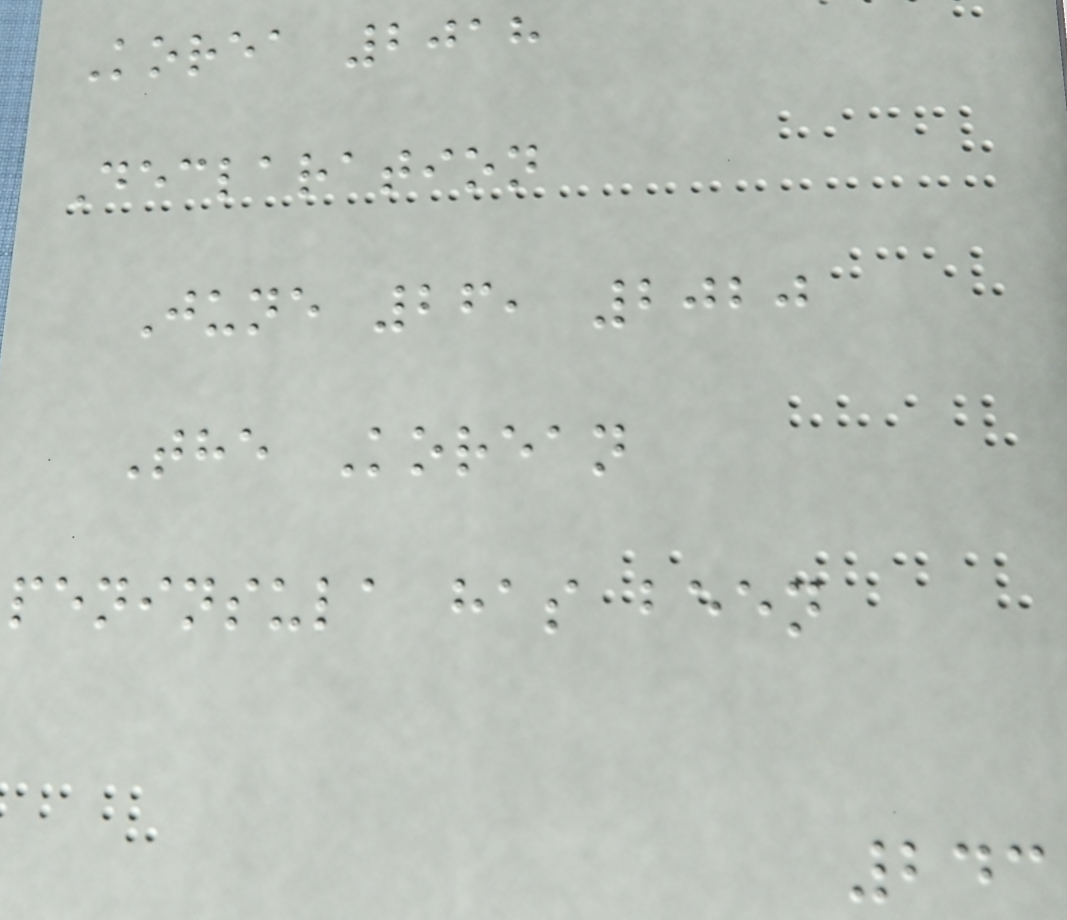Korea 2018
Declaration
June 26, 2020
The Korean
peninsula has been
243
